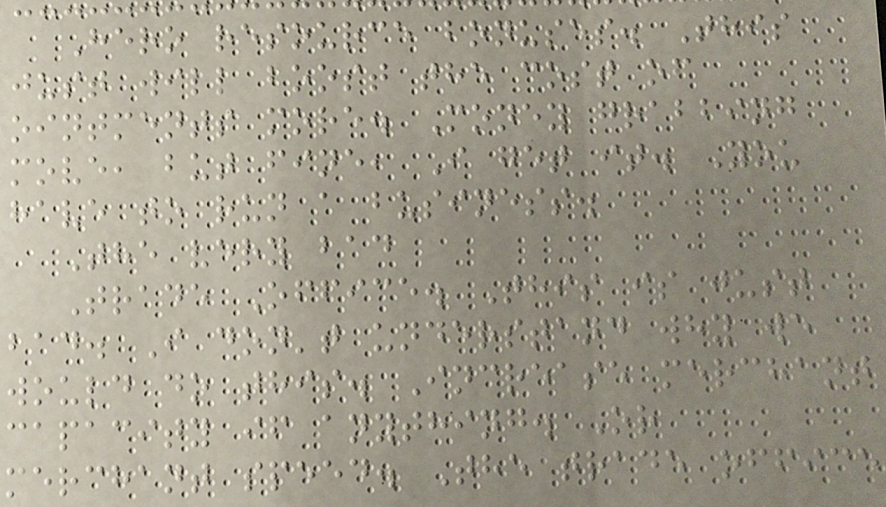Hero resource bonuses. This
just will boost the cost of
ointments more. Money grabbing
move, but fine, I get it. You
have to run a business.
The very bad
Trade Office. This is just
bad. I don't understand why we
would do this. Increase merchant
capacity if anything. Or
merchant speed. The trade office
